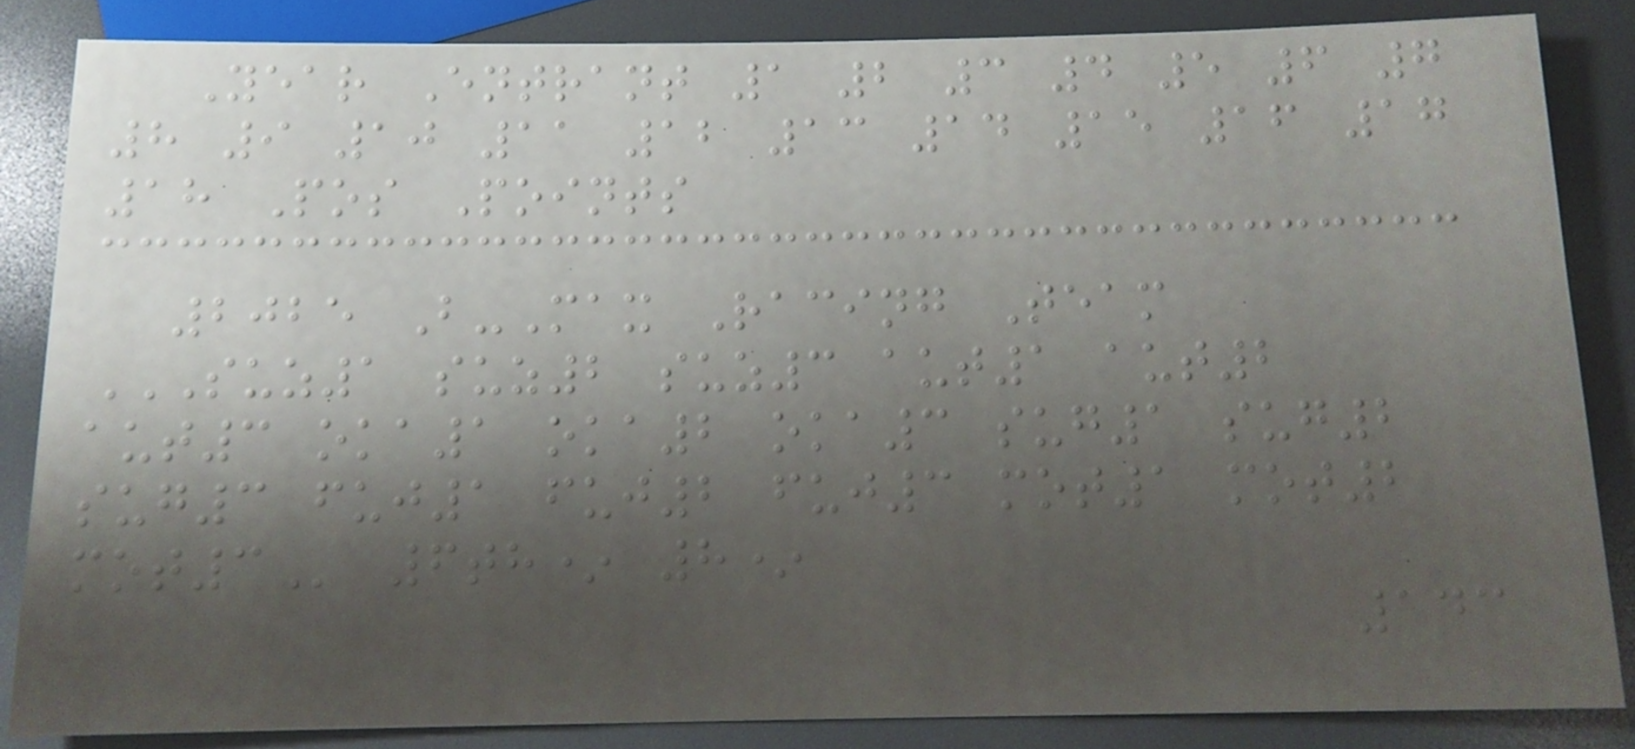Year Entrant 1 2 3 4 5 6 7
8 9 10 11 12 13 14 15 16 17
18 Pos Points
2025 B-Max Racing Team
SUZ1 SUZ2 SUZ3 AUT1 AUT2
AUT3 OKA1 OKA2 OKA3 SUG1 SUG2
SUG3 FUJ1 FUJ2 FUJ3 MOT1 MOT2
MOT3 6th* 8*
143
